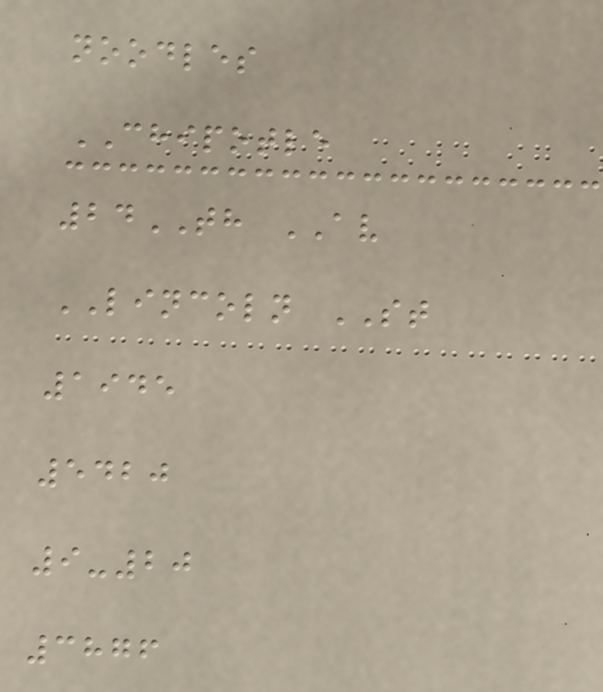noodles
CHIPOTLE
24TH AV
LINCOLN ST
1945
5420
9-20
3876
